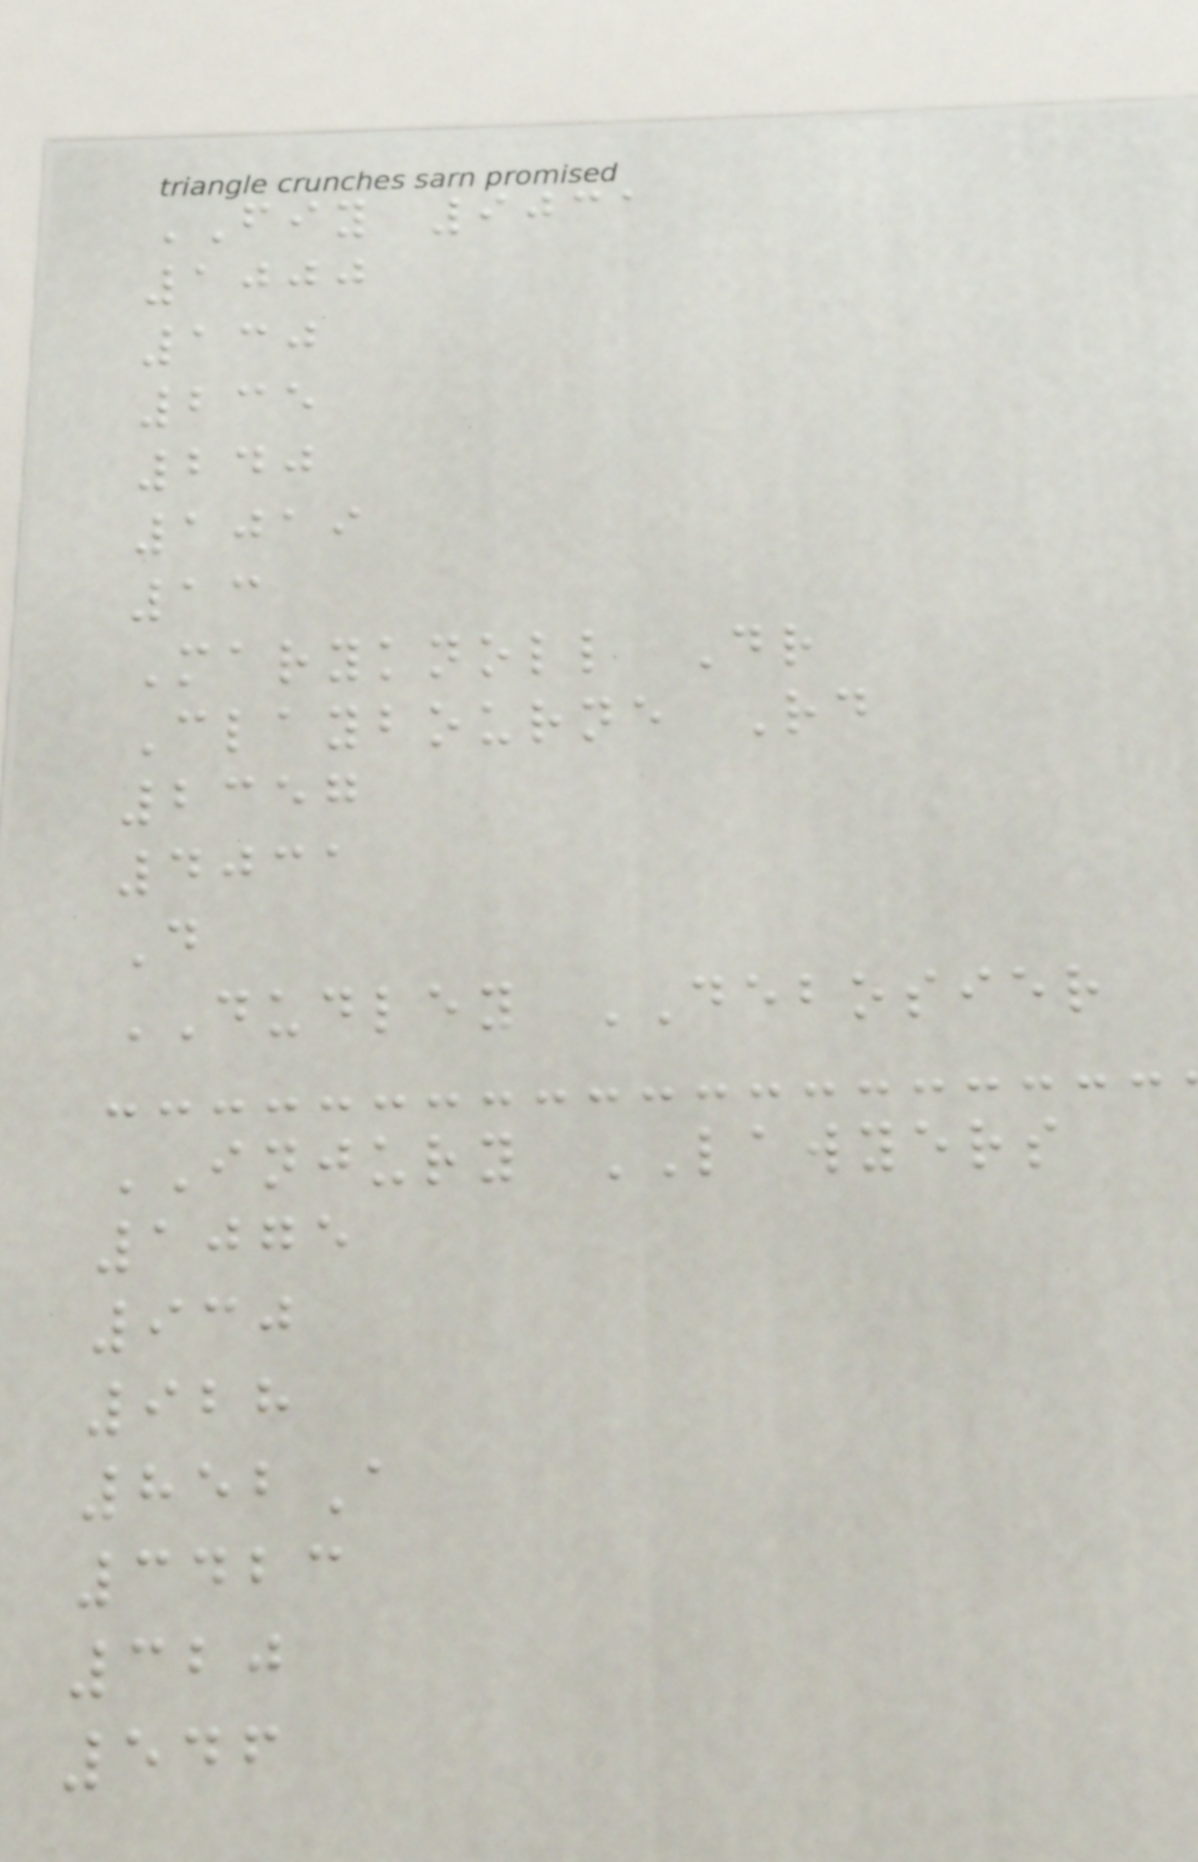FIY 9031
1000
130
235
240
1019
13
Maryknoll Dr
Claybourne Rd
2357
4031
D
DUDLEY DEBOSIER
INJURY LAWYERS
1075
930
928
852A
3423
320
546
